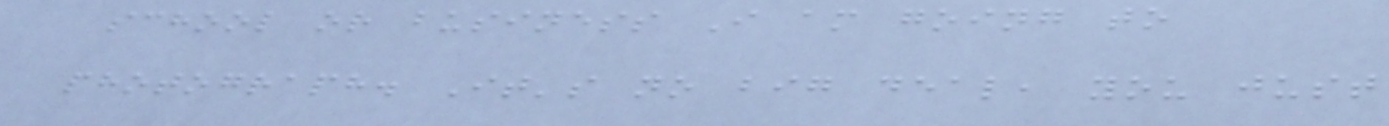school or business I am going to
photograph. It's no big deal, you just
